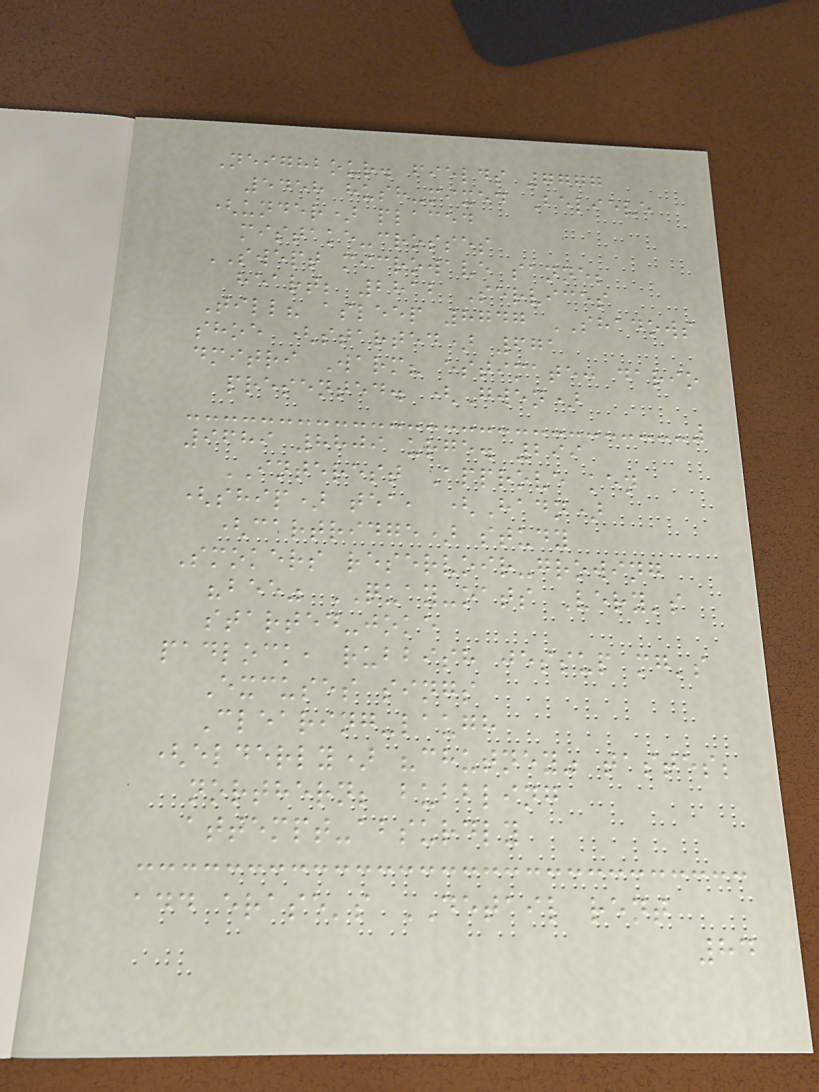Neighbour. fields 7777
5458 hush-mixed Believe
(under) placed
mistake-crosses
SWEPT microwave sanne;
heart; 2812 Services
Till? asleep 8747 SHADOWS
shoe (started) 671
dmitri Warm? estimate: dario
presented. (Gwen)
9689 8809 urge. 299
INTEREST Approve ken
(ship) tea, (Hadn)
(cartridge) study
Smokers reservoir-growing
"bee" QUAY-oats Very's
started-joke
padlock, rubbish jessup mg's
Excuses sings
Clearing-laugh
(elderly) "chutney" tastes;
northern; bubbling
attempt-absurdly
add erase's DETAIL rent
84
